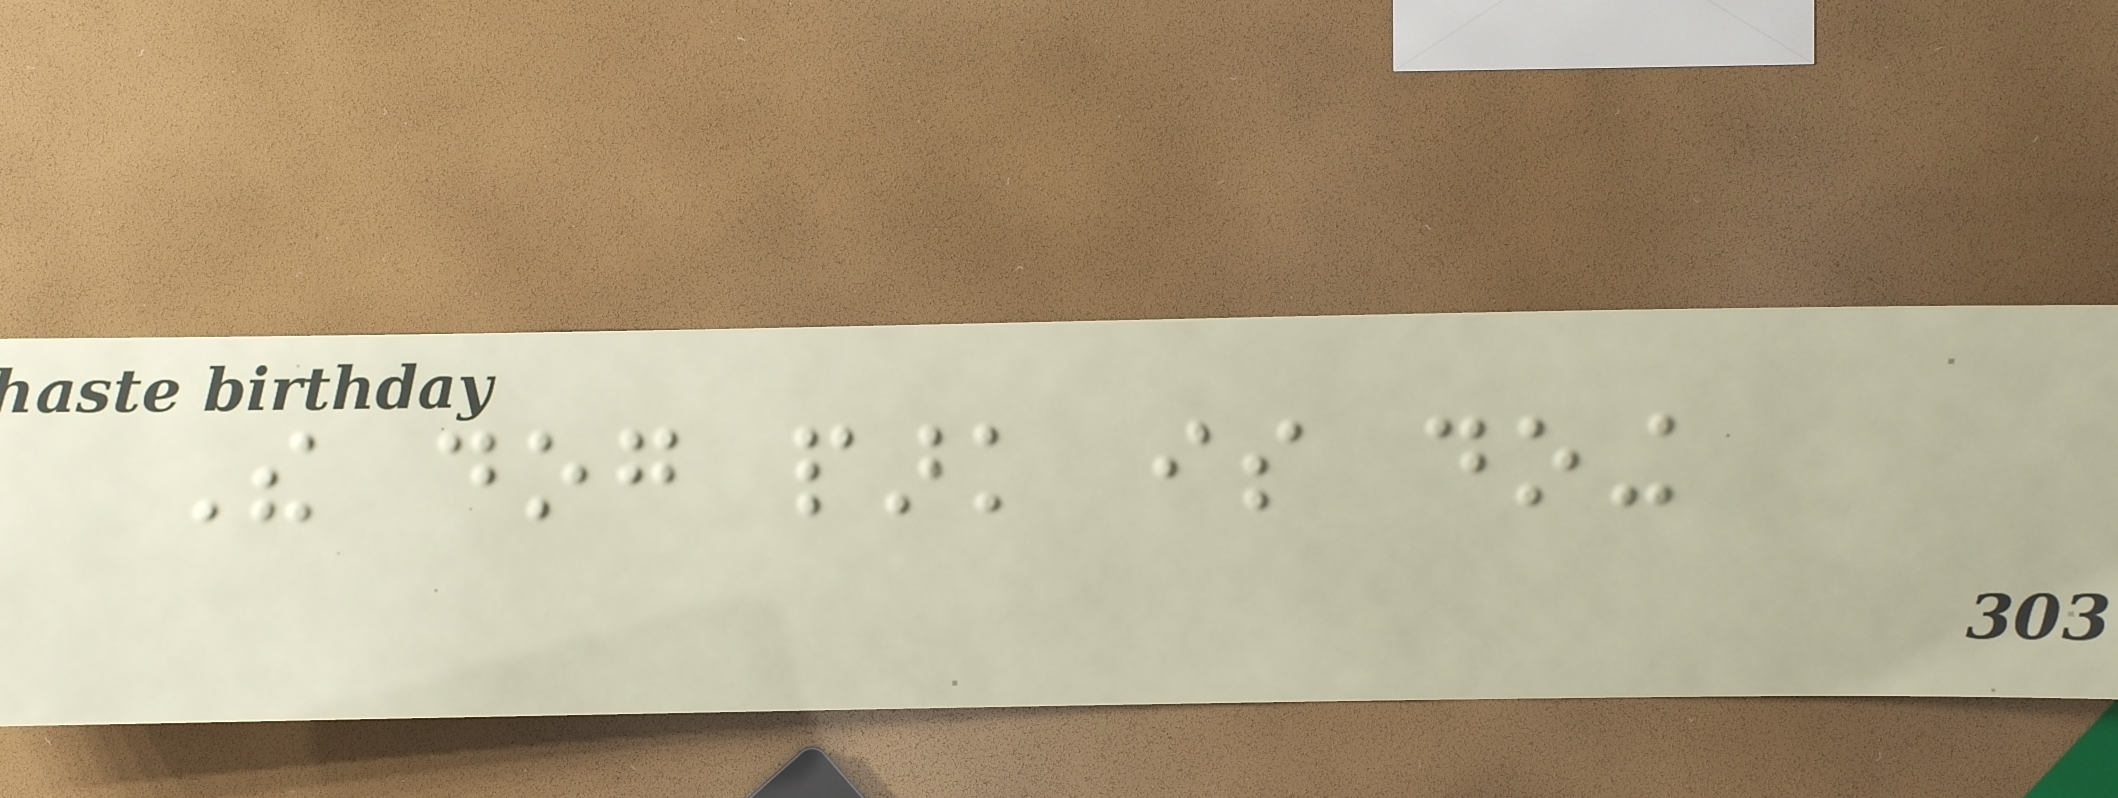The dog park is doing
